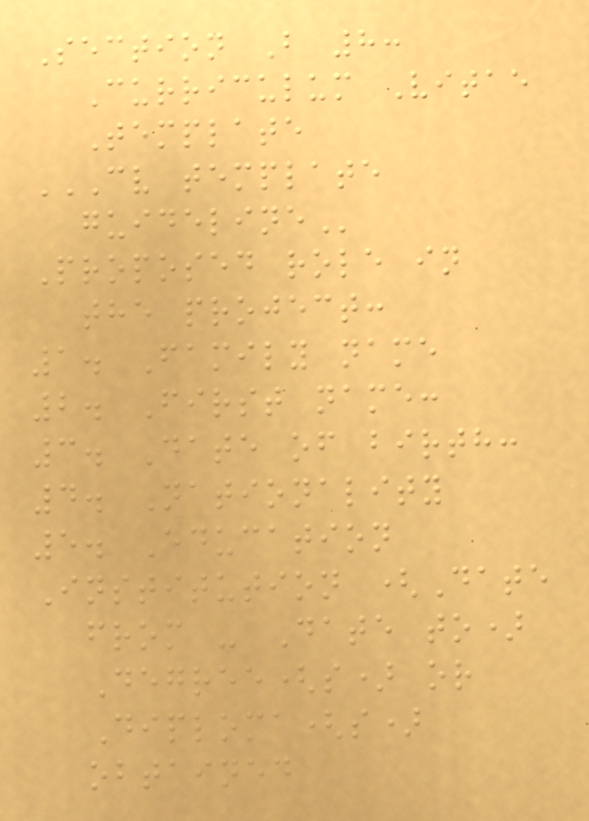Section B 8:
Curriculum Vitae
Template
CV TEMPLATE
GUIDELINE
Proposed role in
the project:
1. Family name
2. First name:
3. Date of birth:
4. Nationality
5. Education
Institution (Date
from - Date to)
Degree(s) or
Diploma(s)
obtained
